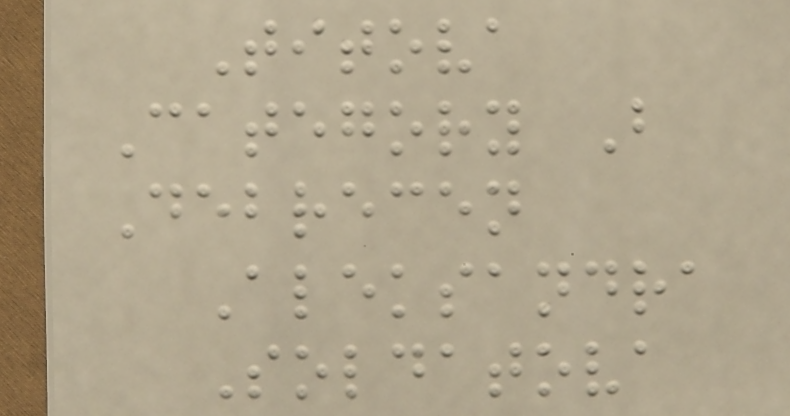Titova
Category B
Debrecen
Aleksandra
Soldatova
